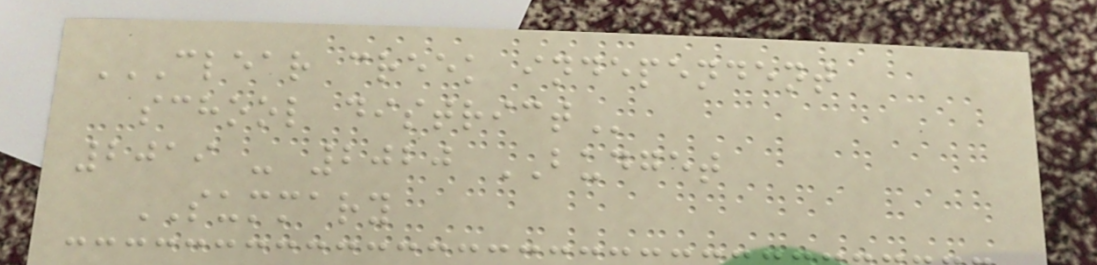CLEAR CREEK INDEPENDENT
SCHOOL DISTRICT
2019 - 2020 BUDGET
SUMMARY
